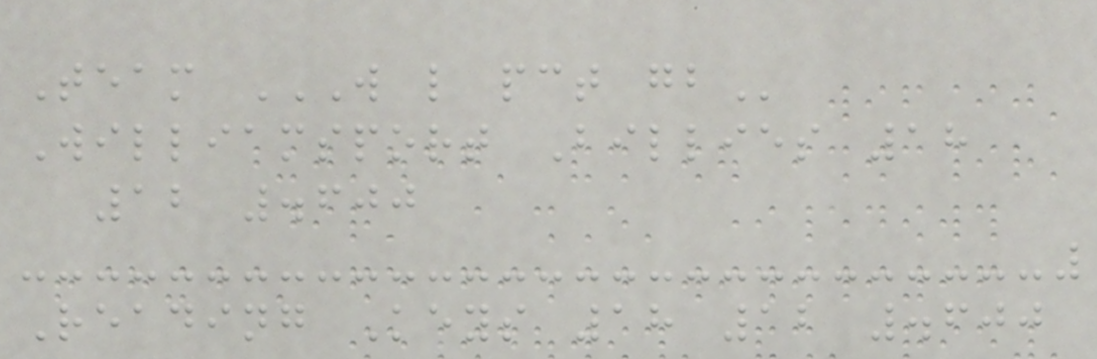Team W L PCT GB
Williamsport Billies 18
12 .600
Reading Keys 18 12 .600
